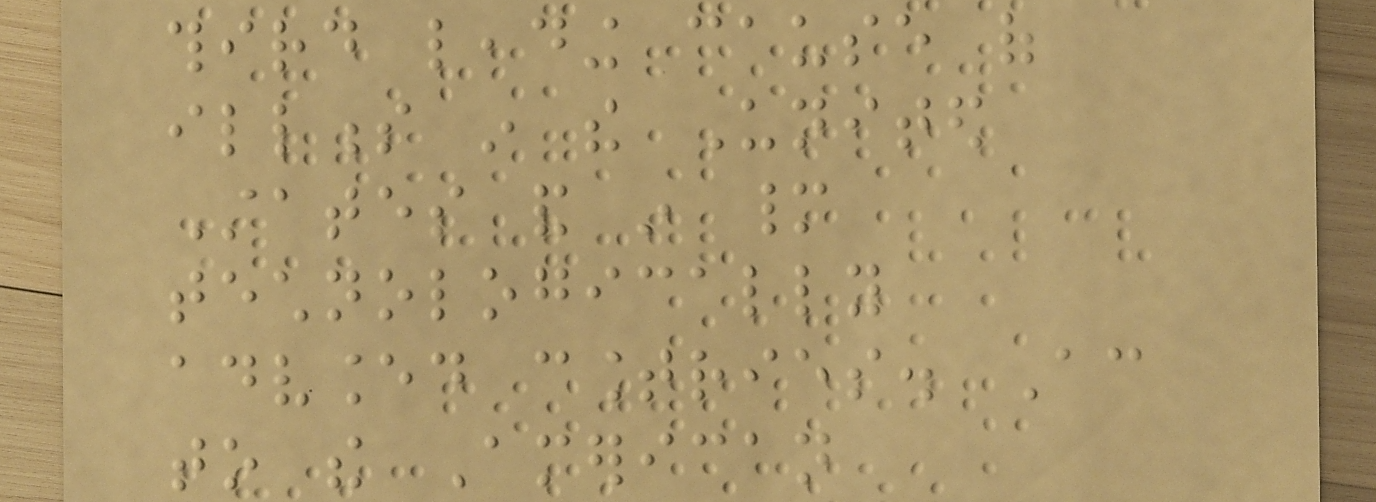third leading cause of
illness in the United
States and in many
technologically
advanced countries. According
to the American
